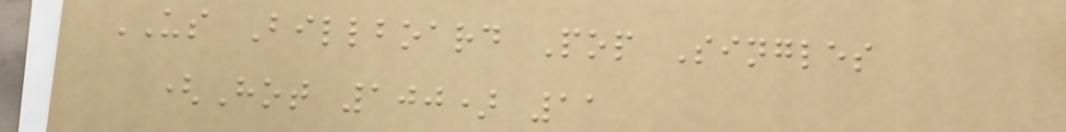US Billboard Pop Singles
(Hot 100) 11
